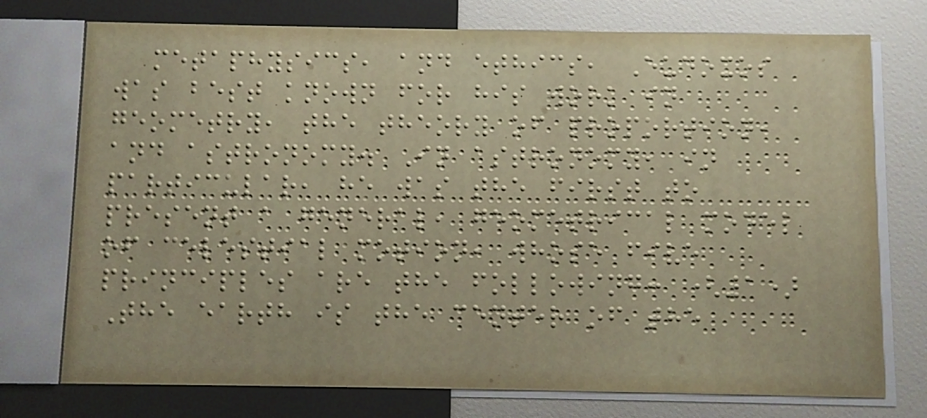metaphysics, and ethics, Eudoxos
was best known for his work in
geometry, the theory of proportion,
and astronomy. In astronomy, in
particular, he was the first to
present a general, geometrical model
of celestial motion, whose five
principles are the following: (1)
The earth is the center of the
